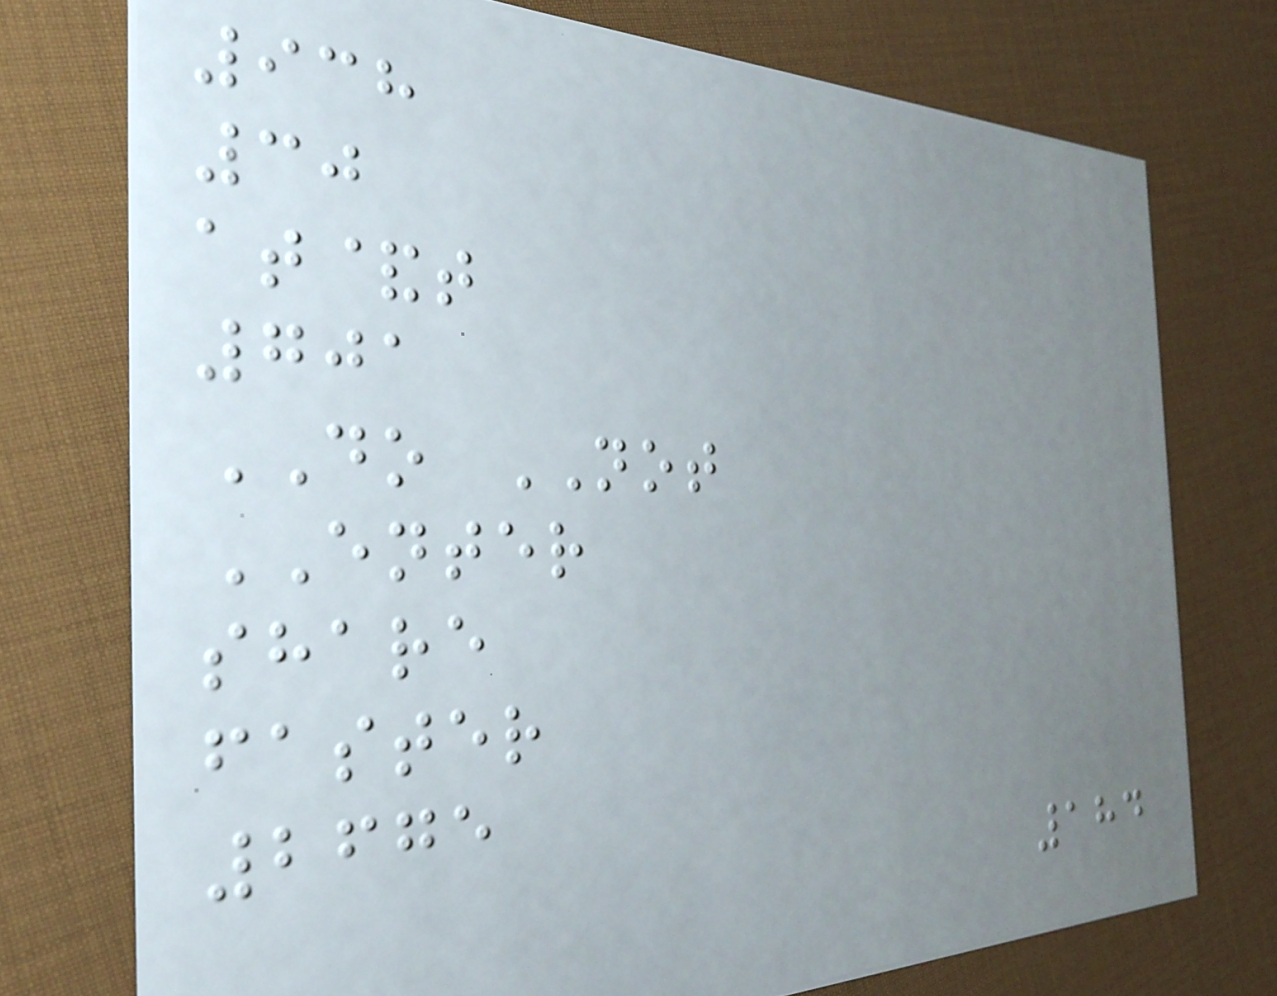938
30
at&t
701
DO NOT
ENTER
share
faster
2675
184
